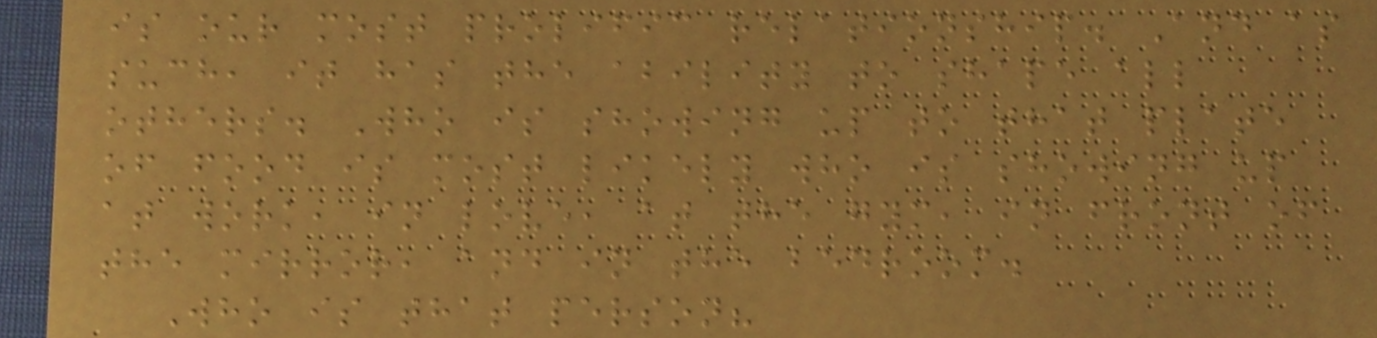is our most prolific relationship. And as
such, it has the ability to shape all
others. Who is showing up to that plate
of food is most likely who is showing up
at work, in love, at the gym, in front of
the mirror, and in the bedroom.
Who is that person?
